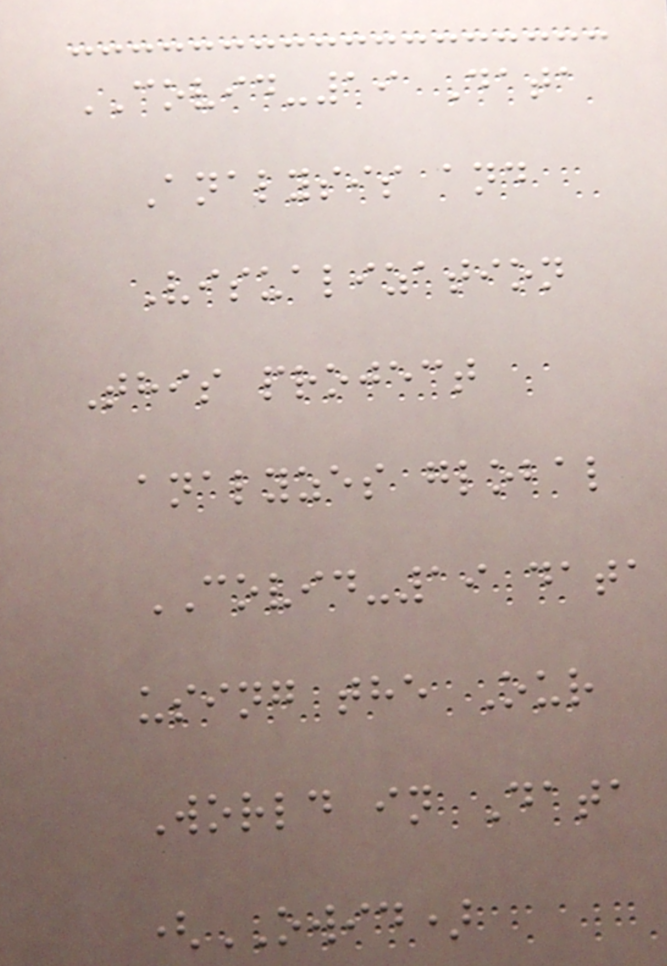COVID-19 Data
Analysis and
Visualization
This project
analyzes global
COVID-19 data
using the Our
World in Data
(OWID)
